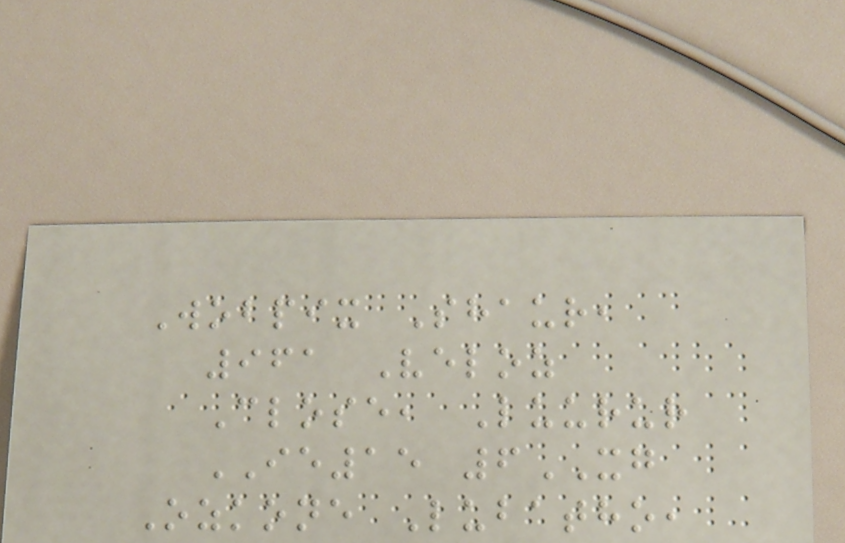Wobpix Shaur,
961 Veloz
Close, Luurur
IE15 6XG
Ozkone Lubatho,
